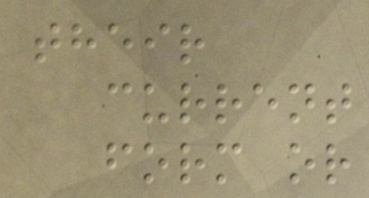their
current
form or
